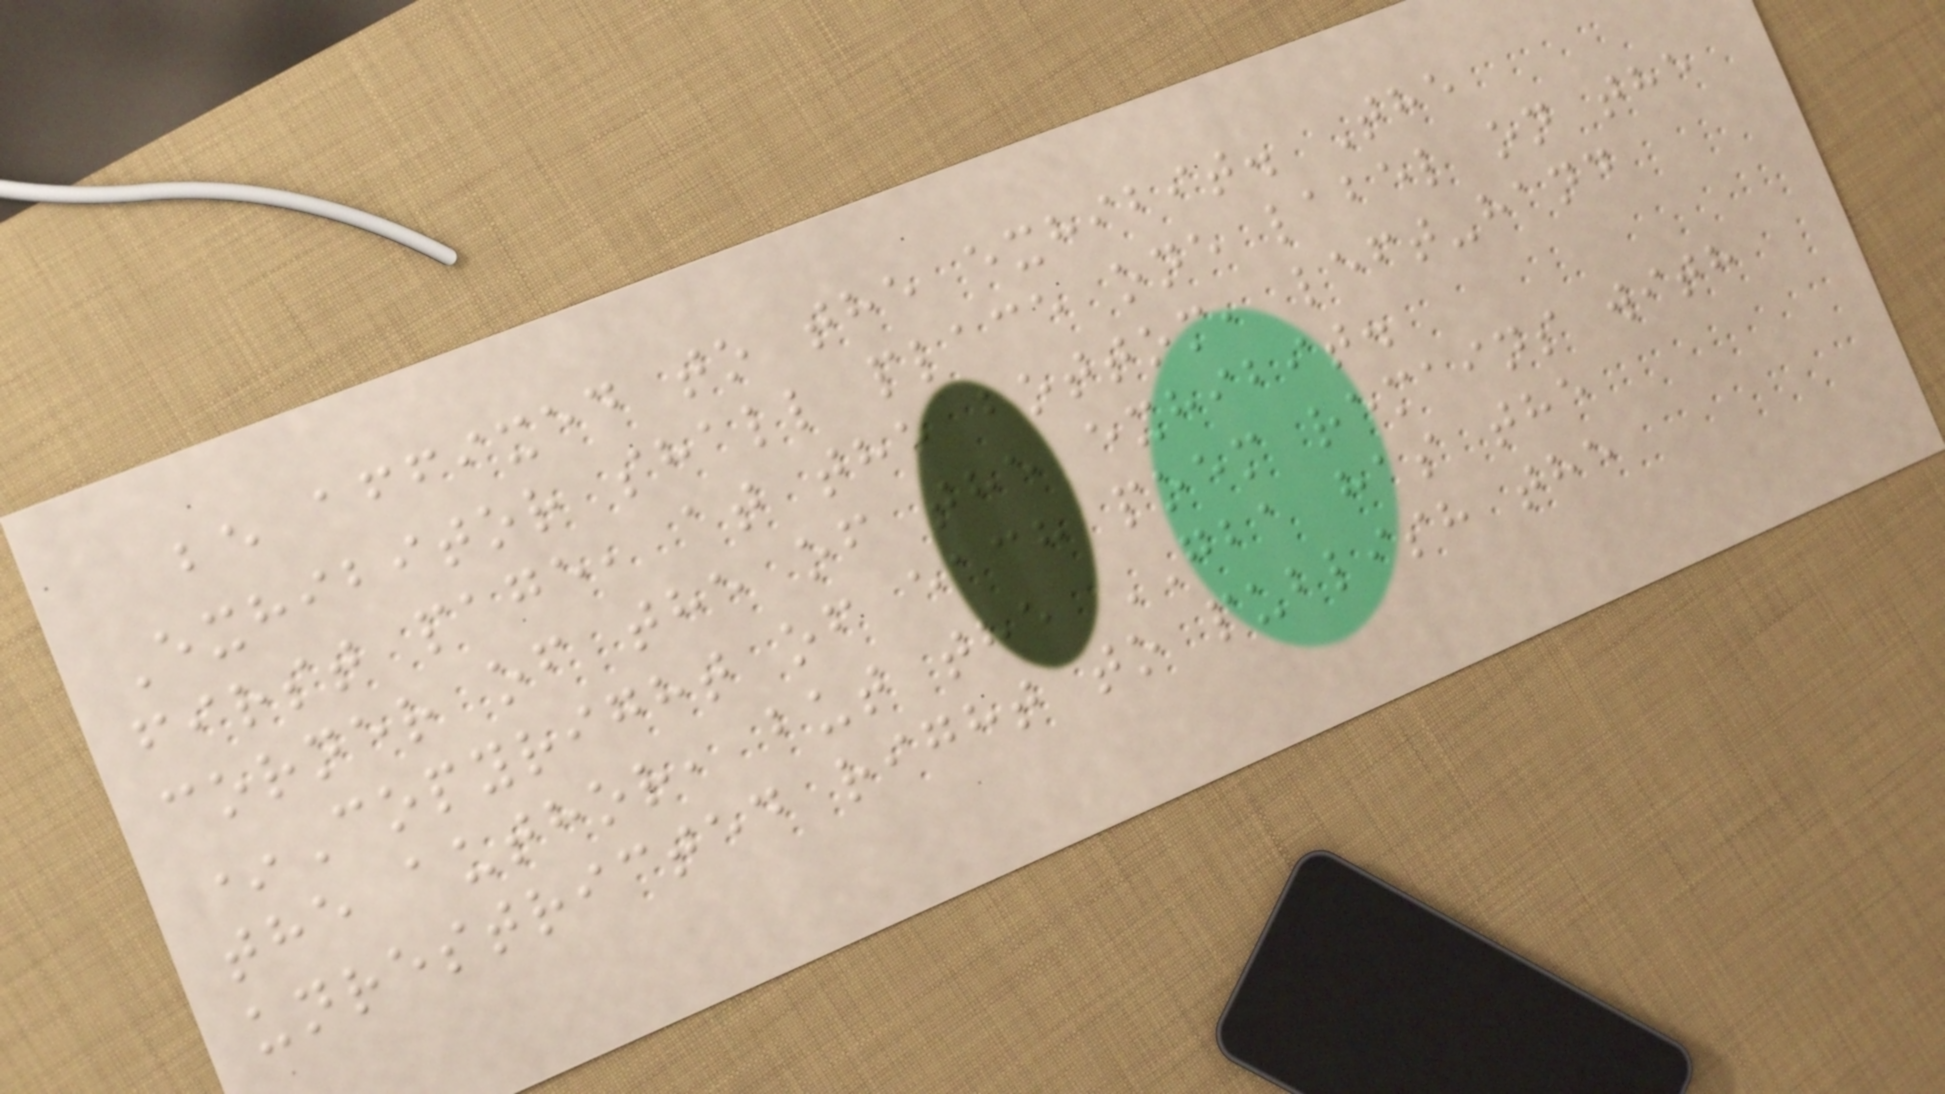be affixed to the exhibit. The
Exhibitor shall place one label on the
first page, at the bottom, left-hand
corner of the of the exhibit.
*Copyright of each poem remains with
the author, but the GBA has the
unrestricted right to publish the
